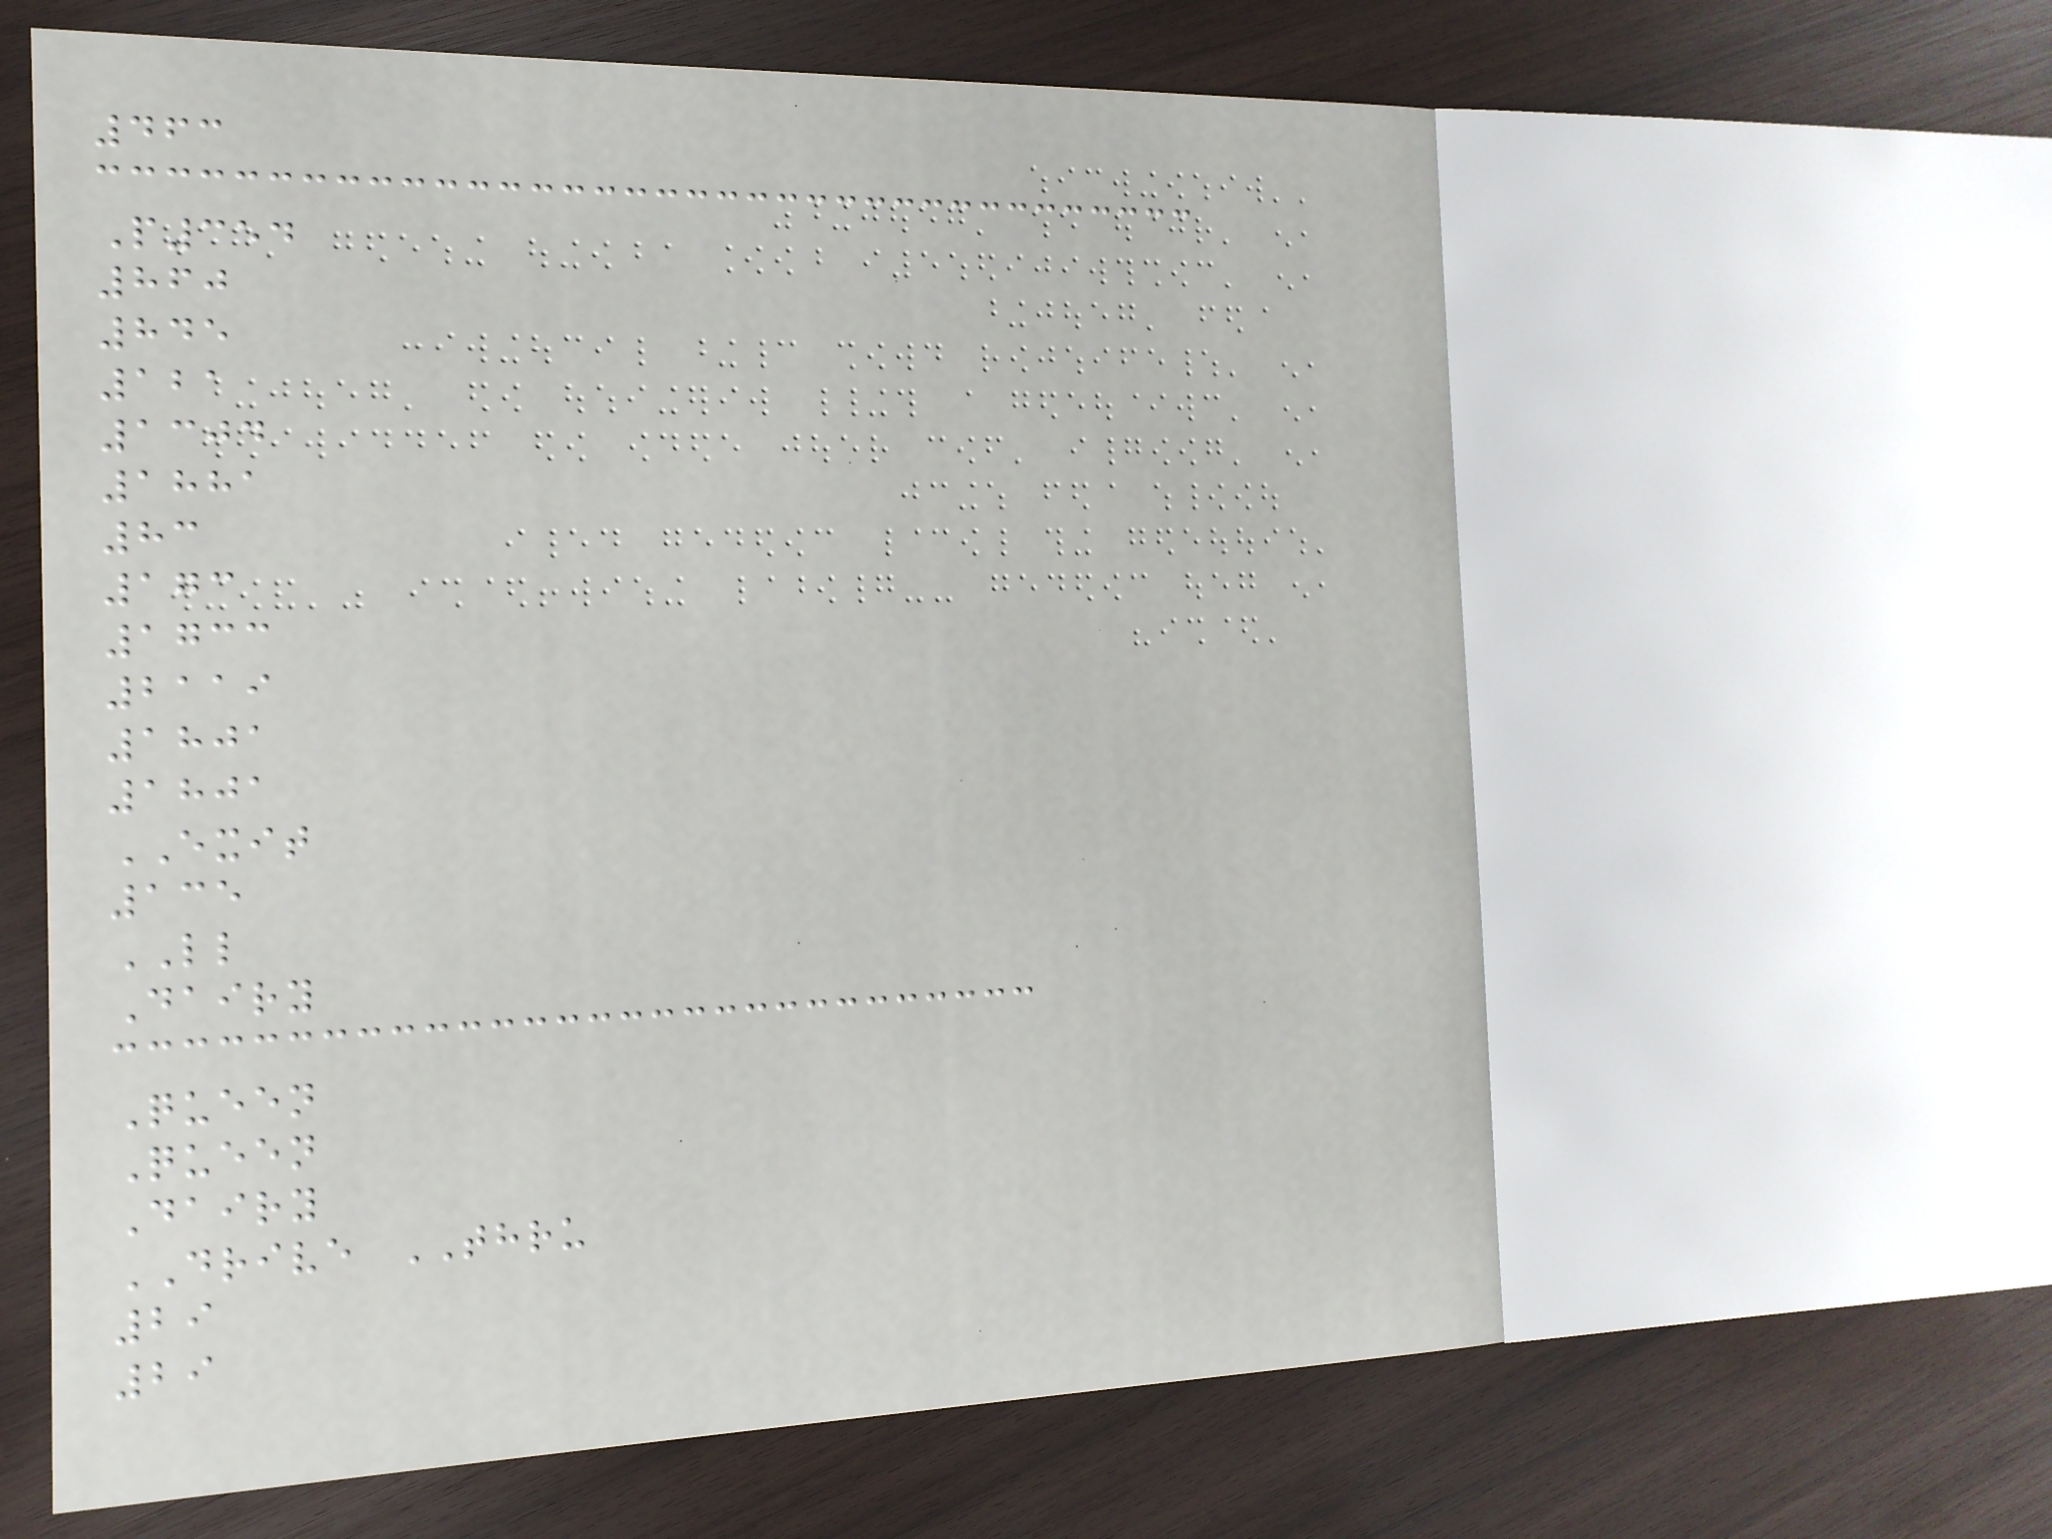463
P354
860
845
121
1304
1881
83
173
1733
2119
1801
1801
EXIT
135
LL
Dairy
Queen
Queen
Dairy
DRIVE THRU
29
29
